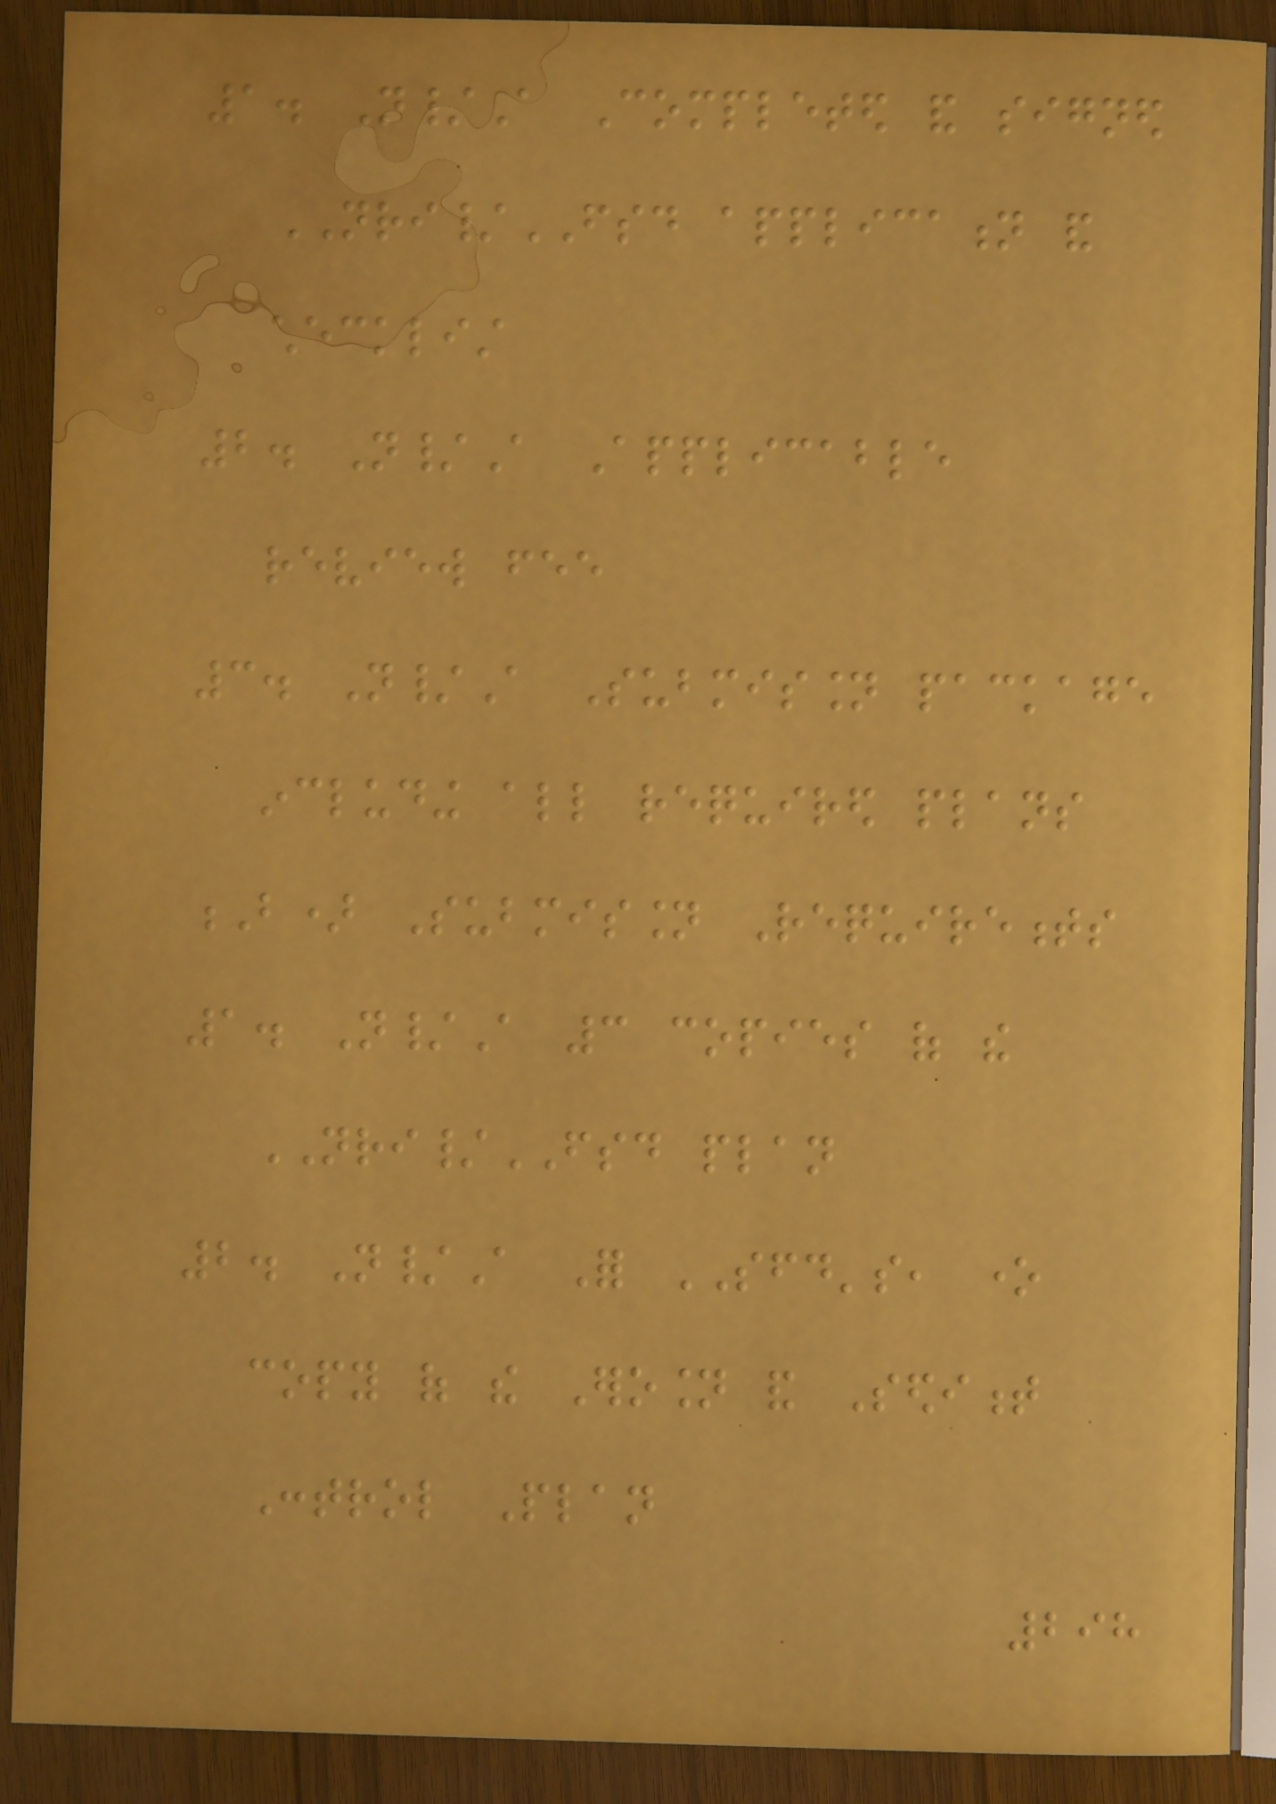1. N/A Completed and signed
NRI/FSD application and
checklist
2. N/A Applicable
review fee
3. N/A Submission package
including all required plans
B) Submission Requirements
1. N/A 3 copies of the
NRI/FSD plan
2. N/A For SFD's, one
copy of the Erosion and Sediment
Control Plan
298
